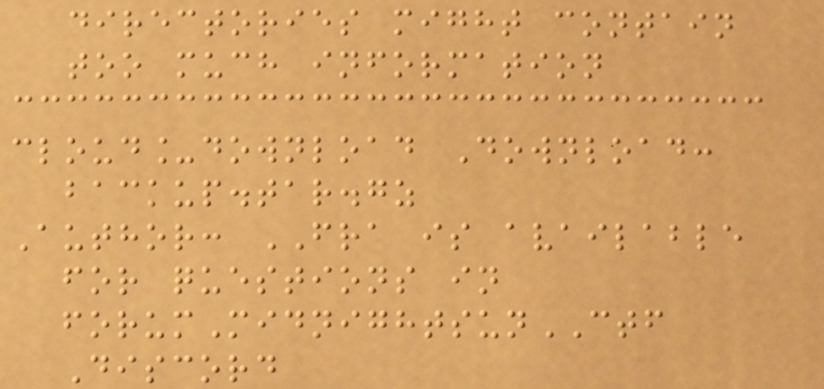directories might contain
too much information
cloud_download Download:
backup.tar.gz
Author: FRA is available
for questions in
forumMidnightsunCTF
Discord
